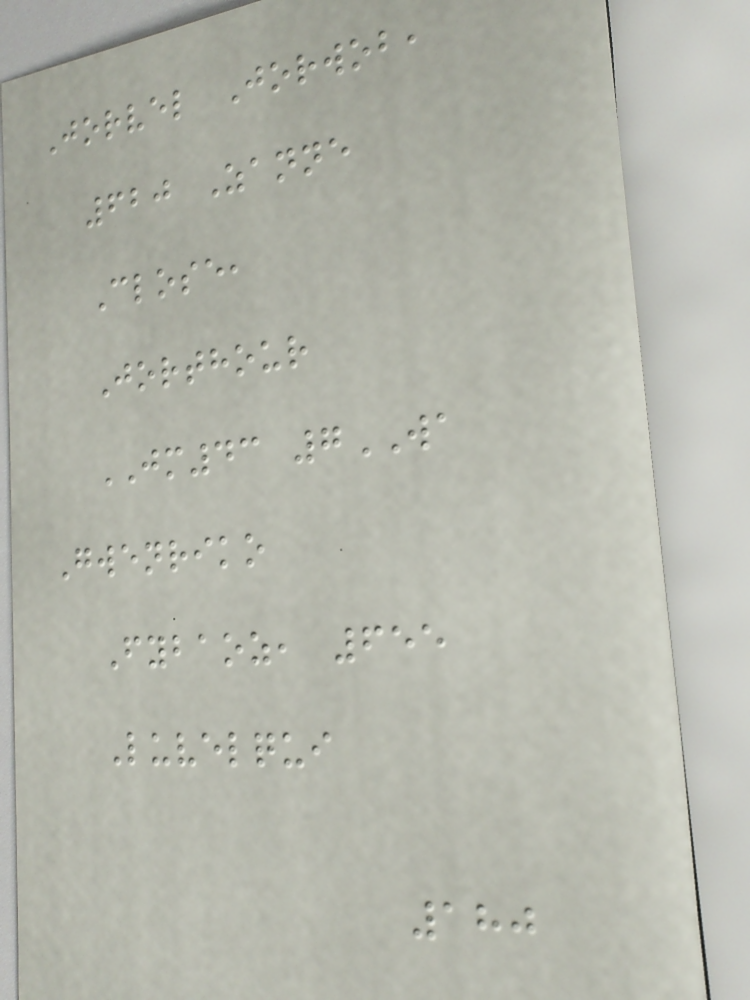Jorvel Jorwob,
620 Zanne
Close,
Jorthour
JM43 7WA
Gwenriko
Fybaoz, 655
Luvelqui
180
